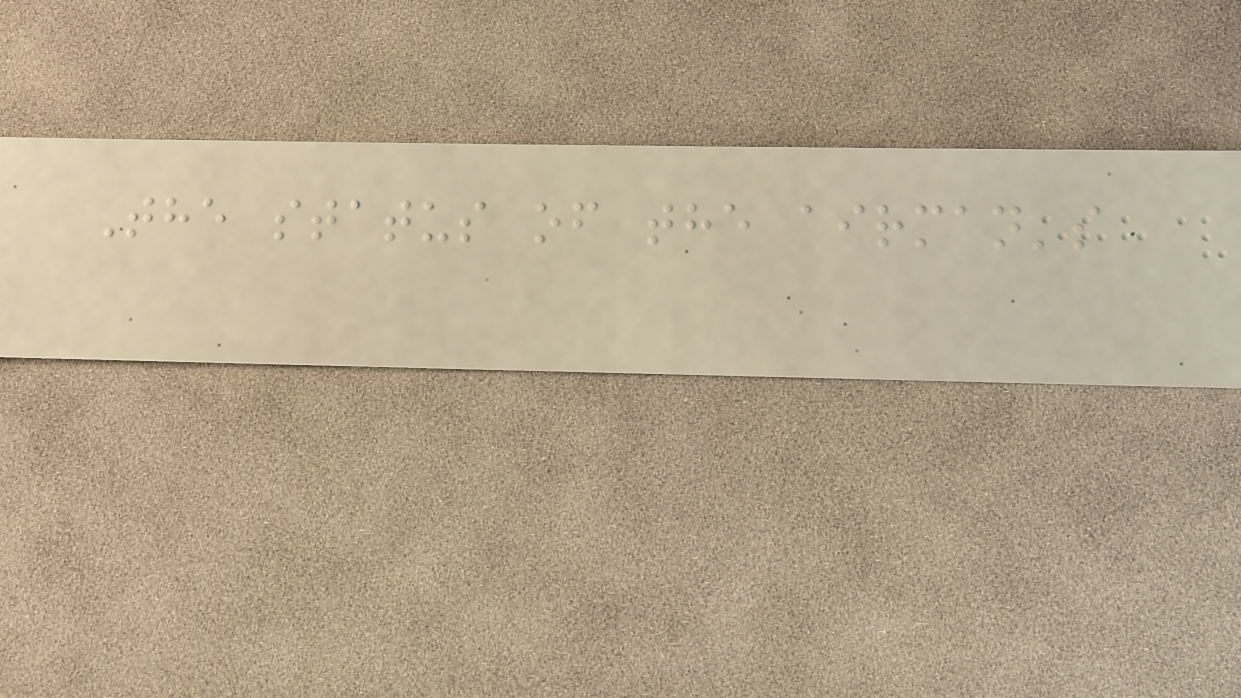The status of the airman's
